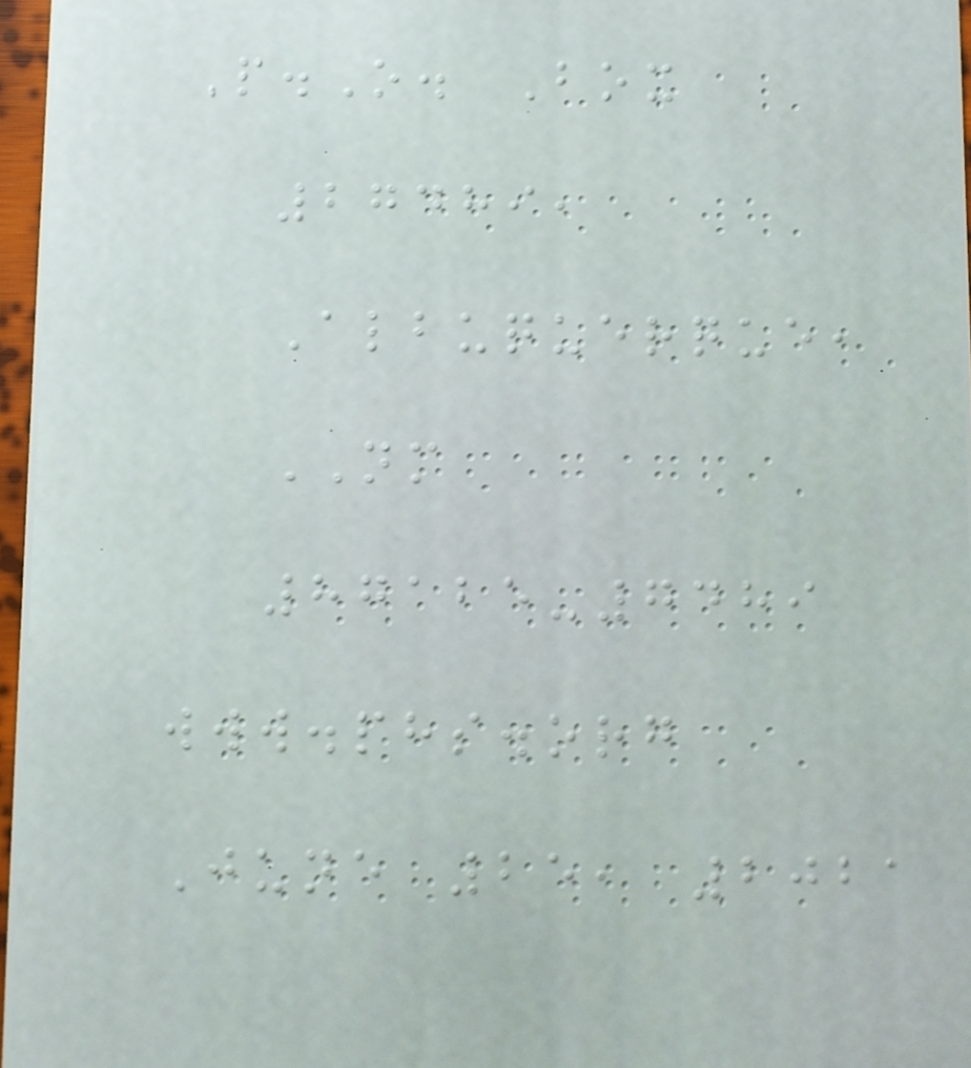P.O. Box
27489,
Albuquerque,
NM
87125-7489
www.phs.org
June 25, 2021
